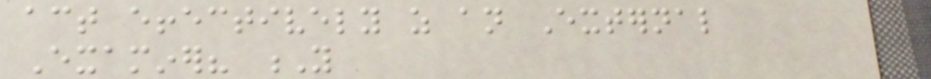act effectively as an External
Examiner? Y
